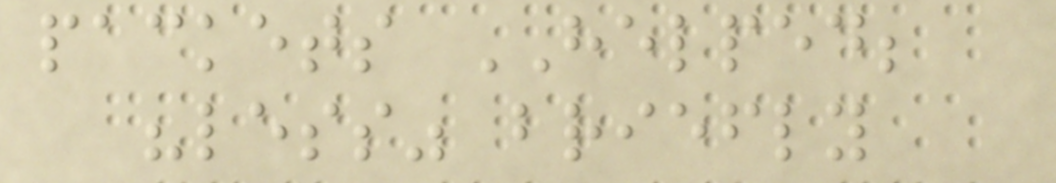packets HELPED;
"less" briefly
